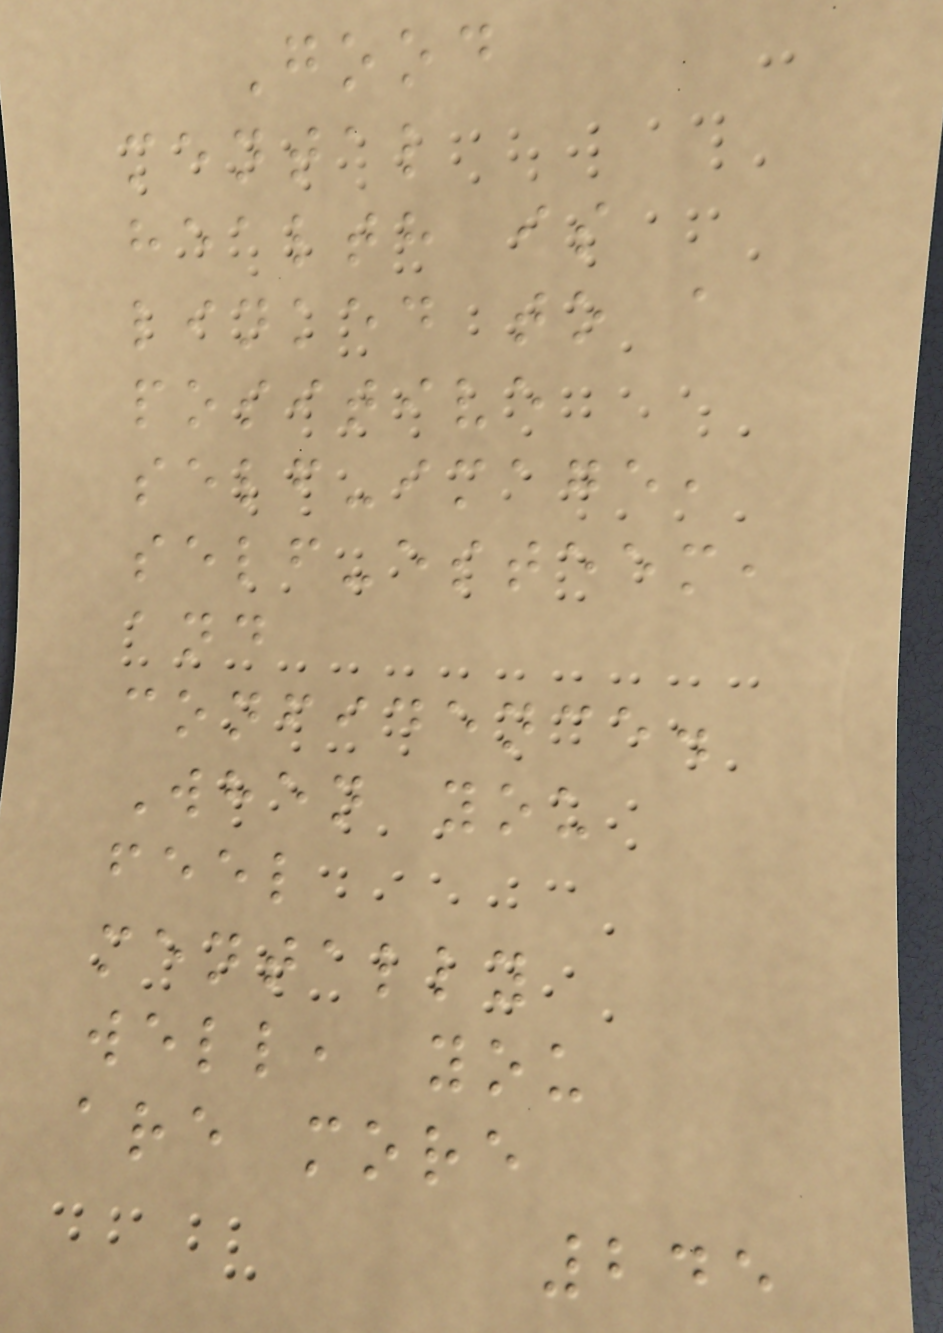Good
mental
health is
linked to a
positive
self-image,
self-esteem,
and
confidence.
When you
feel
mentally
well, you
are more
245
